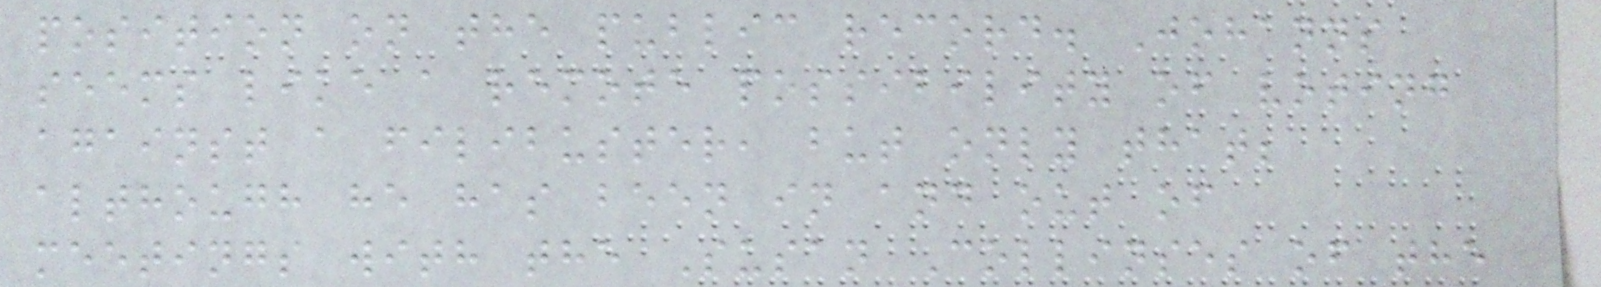position on the public record. Johanns
seems like a remote possibility of voting
against a filibuster, but only that;
although he has been in and out of
meetings with the Susan Collinses of the
